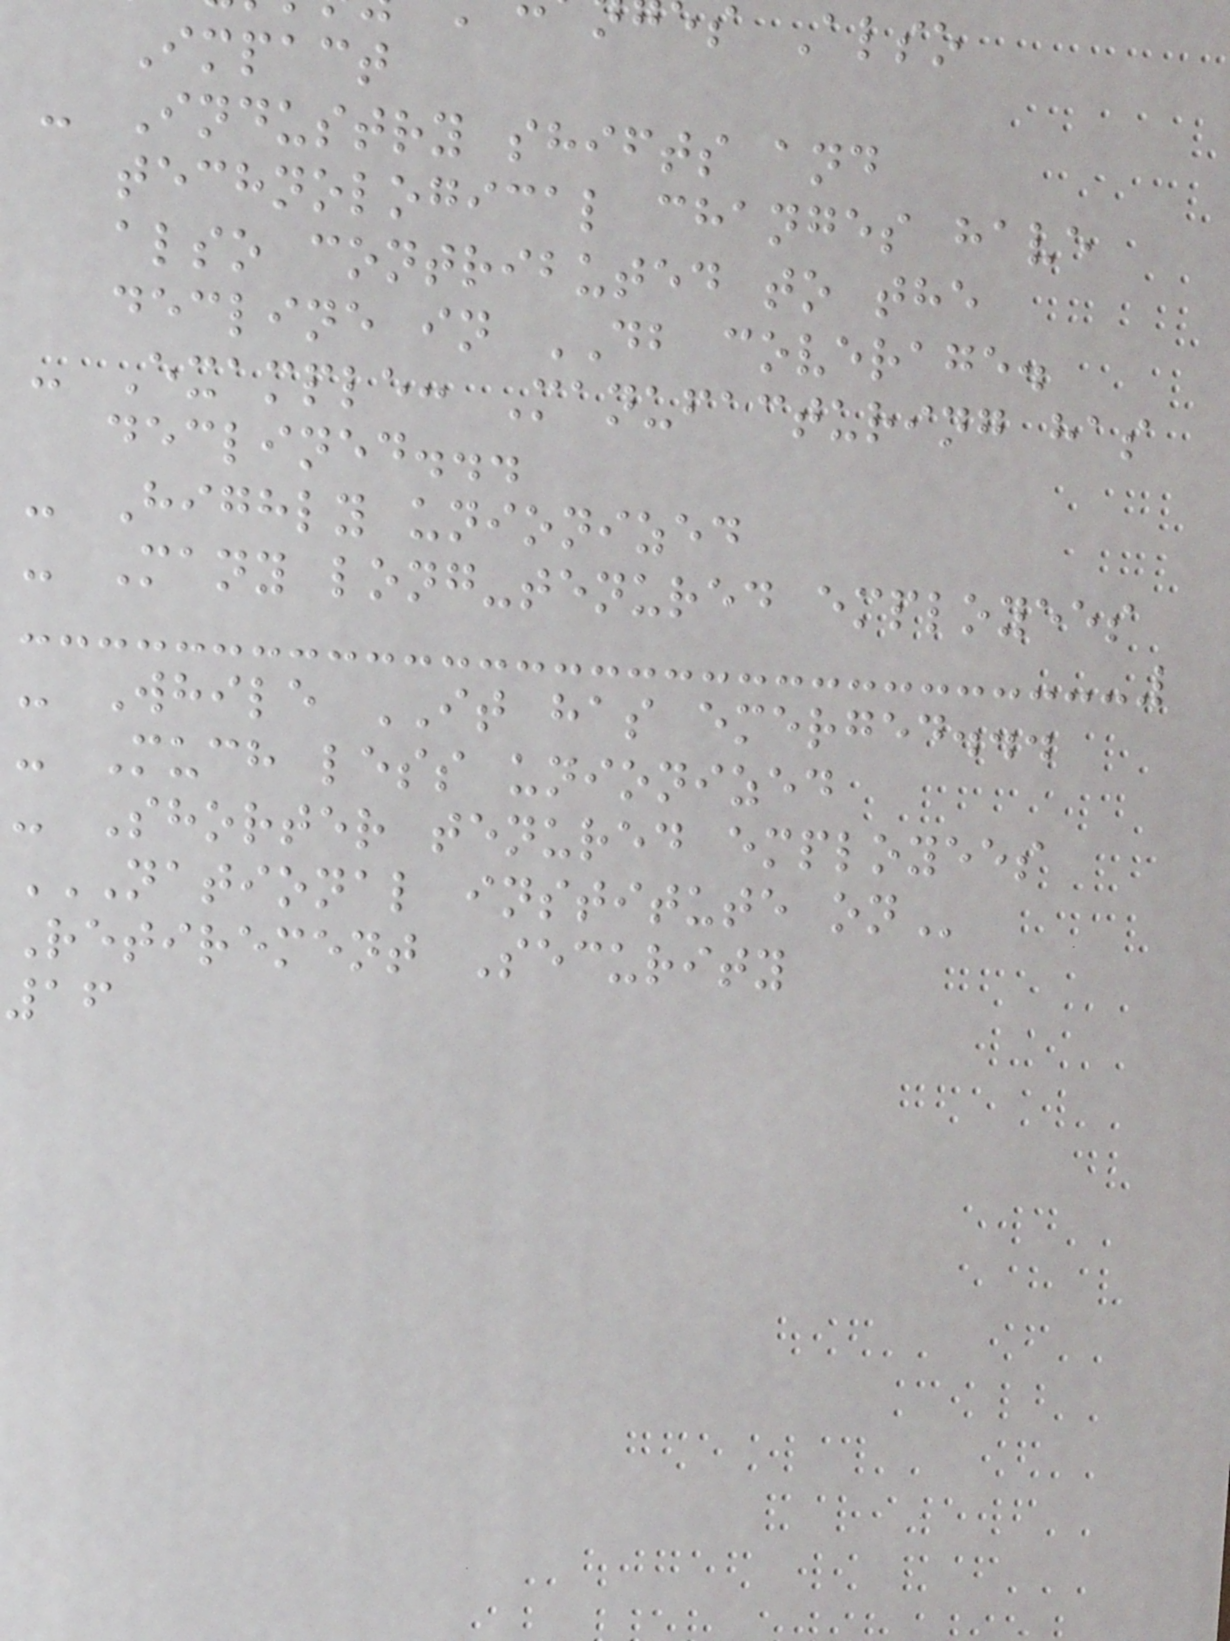s Also
Impact
- Industry shifts and
technological changes have
also contributed to the
decline in DB coverage.
- Example: Manufacturing has
declined...
- Highly unionized
- Many long-tenured employees
- While IT has emerged...
- Much less unionized
- Shorter tenured employees
NATIONAL INSTITUTE ON
Retirement Security
16
